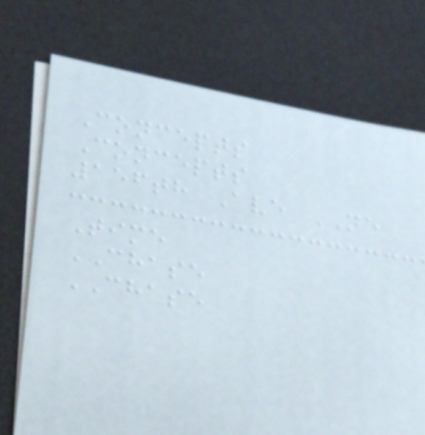Concepts
Concepts
156th Ave NE
Time
CHASE
CHASE
